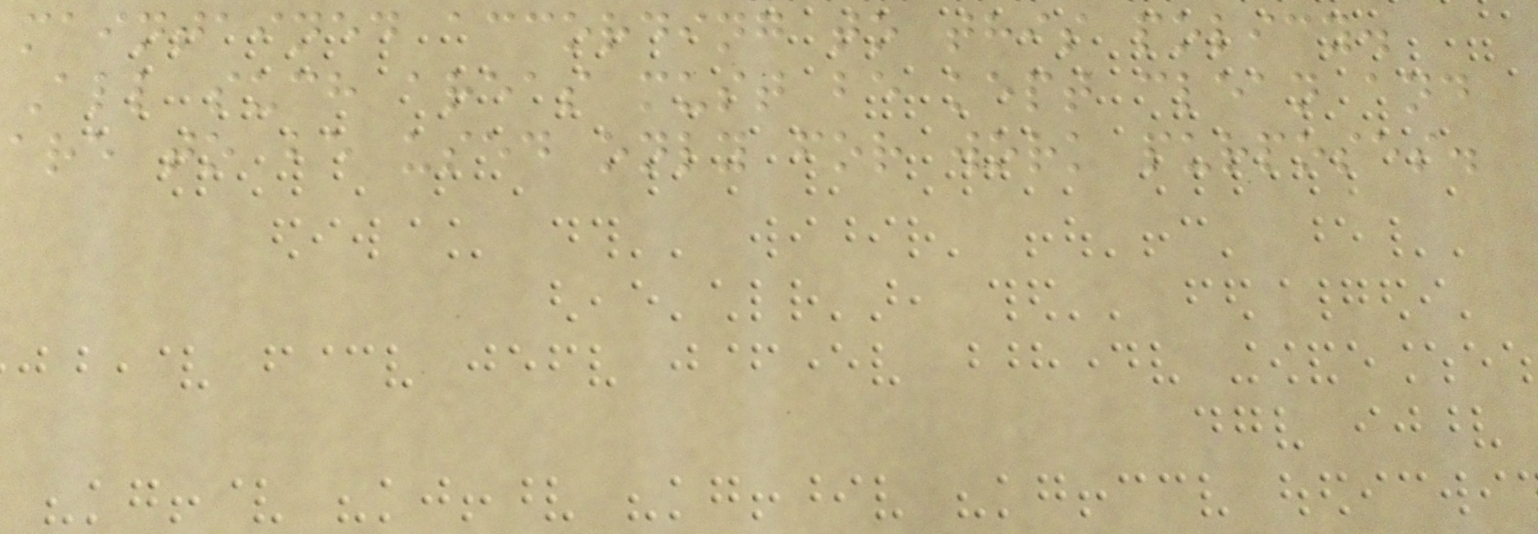maintained according to this policy.
All such areas must be kept clean and
are to be used only for work purposes.
